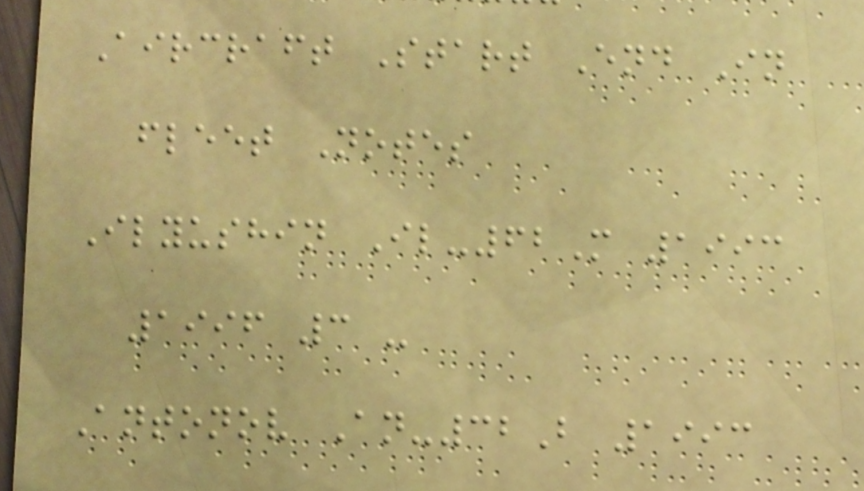Aircraft Start End In
fleet Notes
Ilyushin Il-62M 1993
1996 3 -
Antonov An-32B 1993
